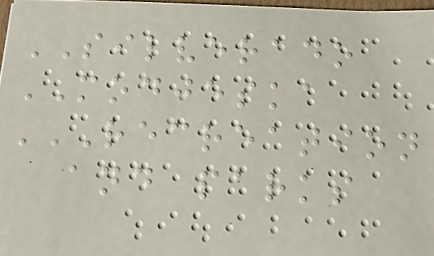SILVERADO
MODJESKA
RECREATION
AND PARKS
